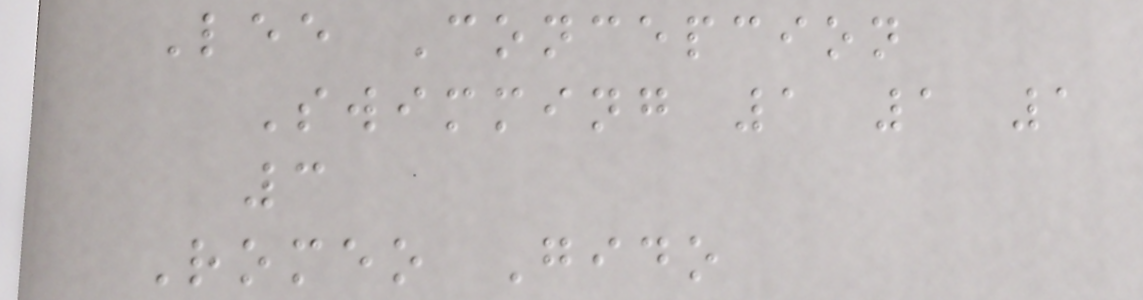Lee Concepcion
Swimming 1 1 1
3
Romeo Gido
